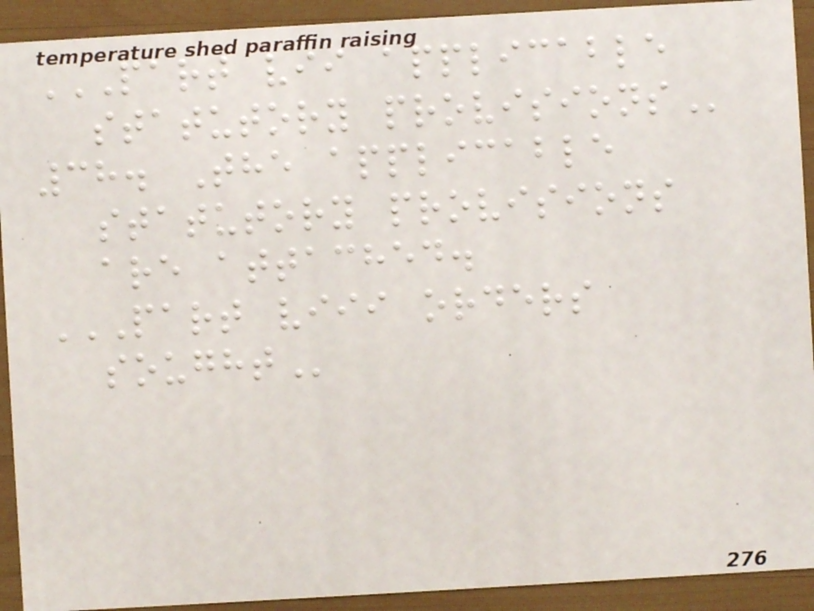PART VII APPLICABLE
STATUTORY PROVISIONS
38. The applicable
statutory provisions
are attached.
PART VIII ORDERS
SOUGHT
